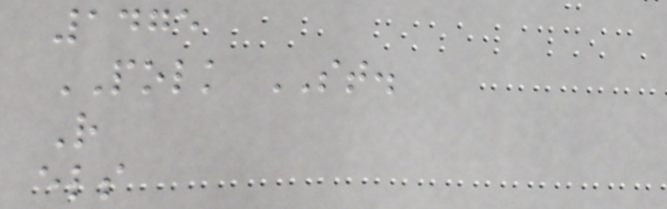1475
POLK ST.
R
els
